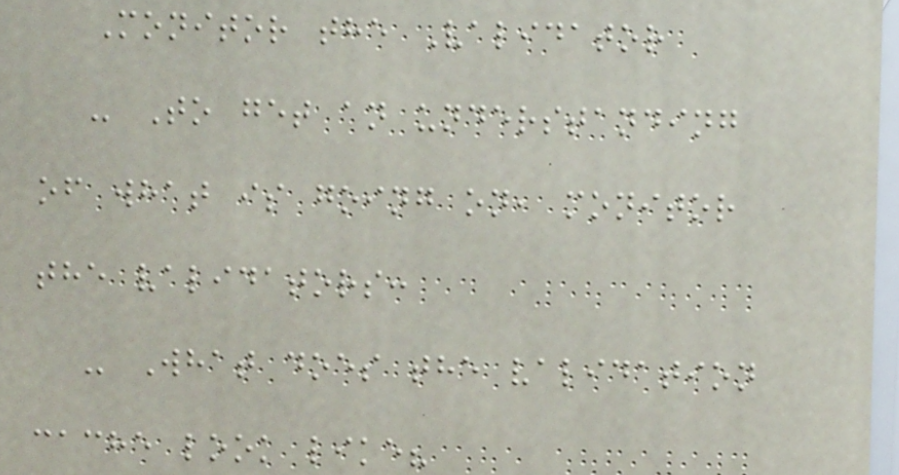Monitor the Validator
- To get an understanding
of what is going on, monitor
the validators:
- What does the validation
cache look like?
